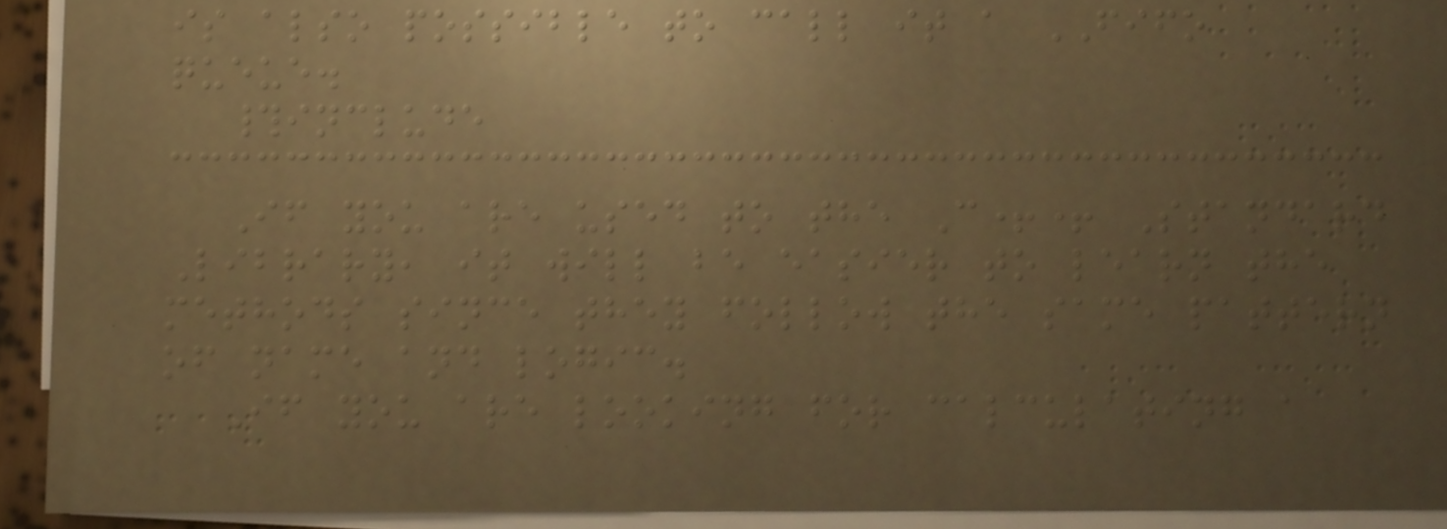is also possible to call it a FIFO
queue.
#include
If you are used to the C++ Standard
Library, it will be easier to learn the
methods since they follow the same pattern
of name and logic.
If you are looking for calculating a
